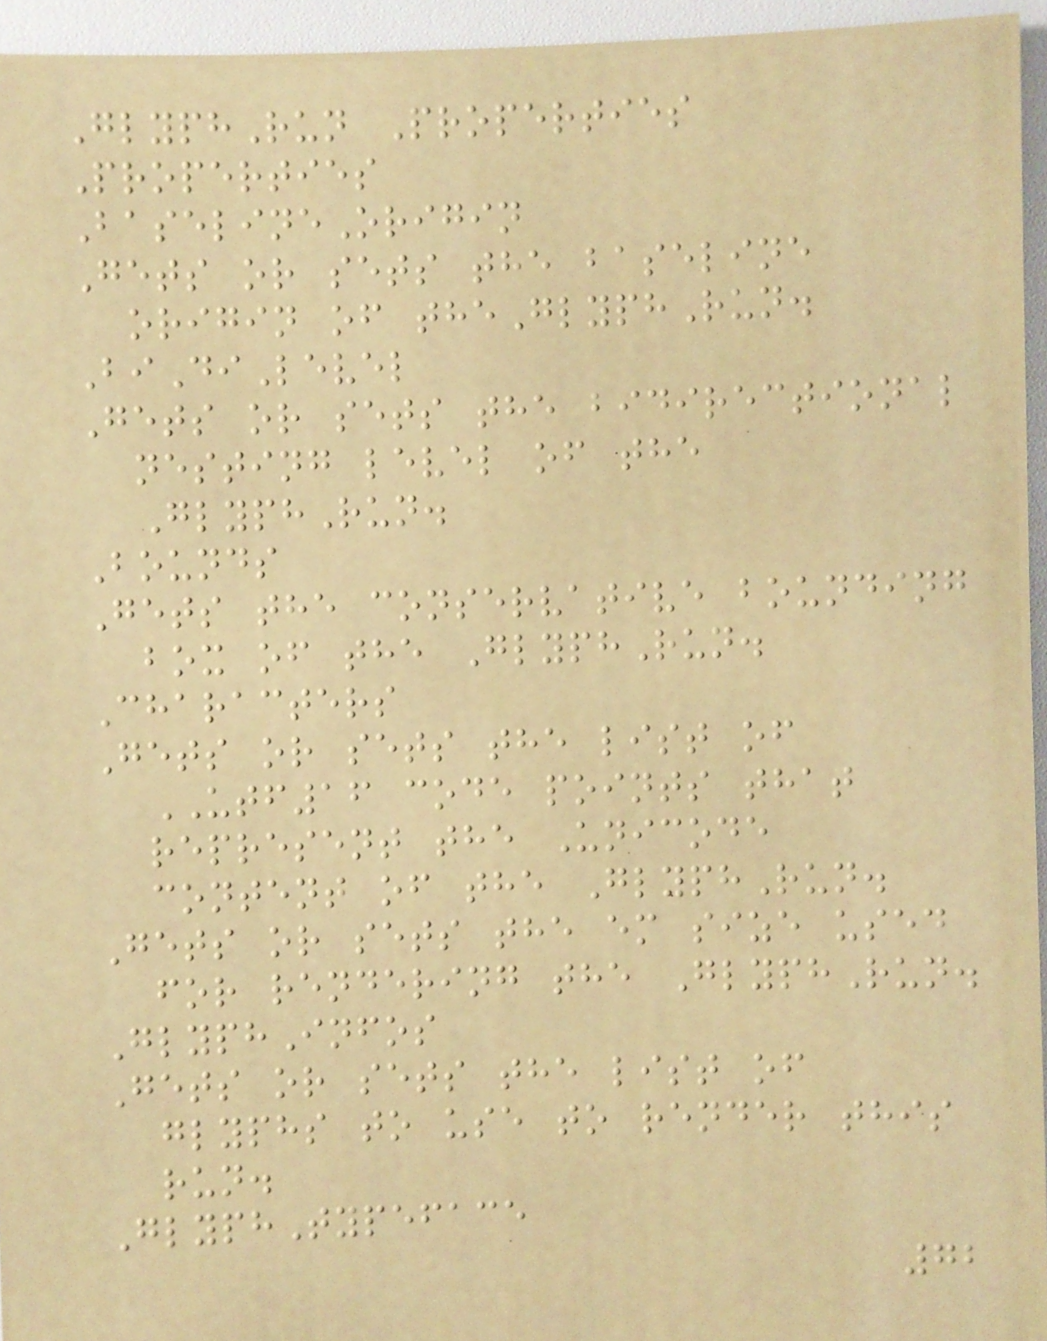GlyphRun Properties
Properties
BaselineOrigin
Gets or sets the baseline
origin of theGlyphRun.
BiDiLevel
Gets or sets the bidirectional
nesting level of the
GlyphRun.
Bounds
Gets the conservative bounding
box of the GlyphRun.
Characters
Gets or sets the list of
UTF16 code points that
represent the Unicode
content of the GlyphRun.
Gets or sets the em size used
for rendering the GlyphRun.
GlyphInfos
Gets or sets the list of
glyphs to use to render this
run.
GlyphTypeface
72
